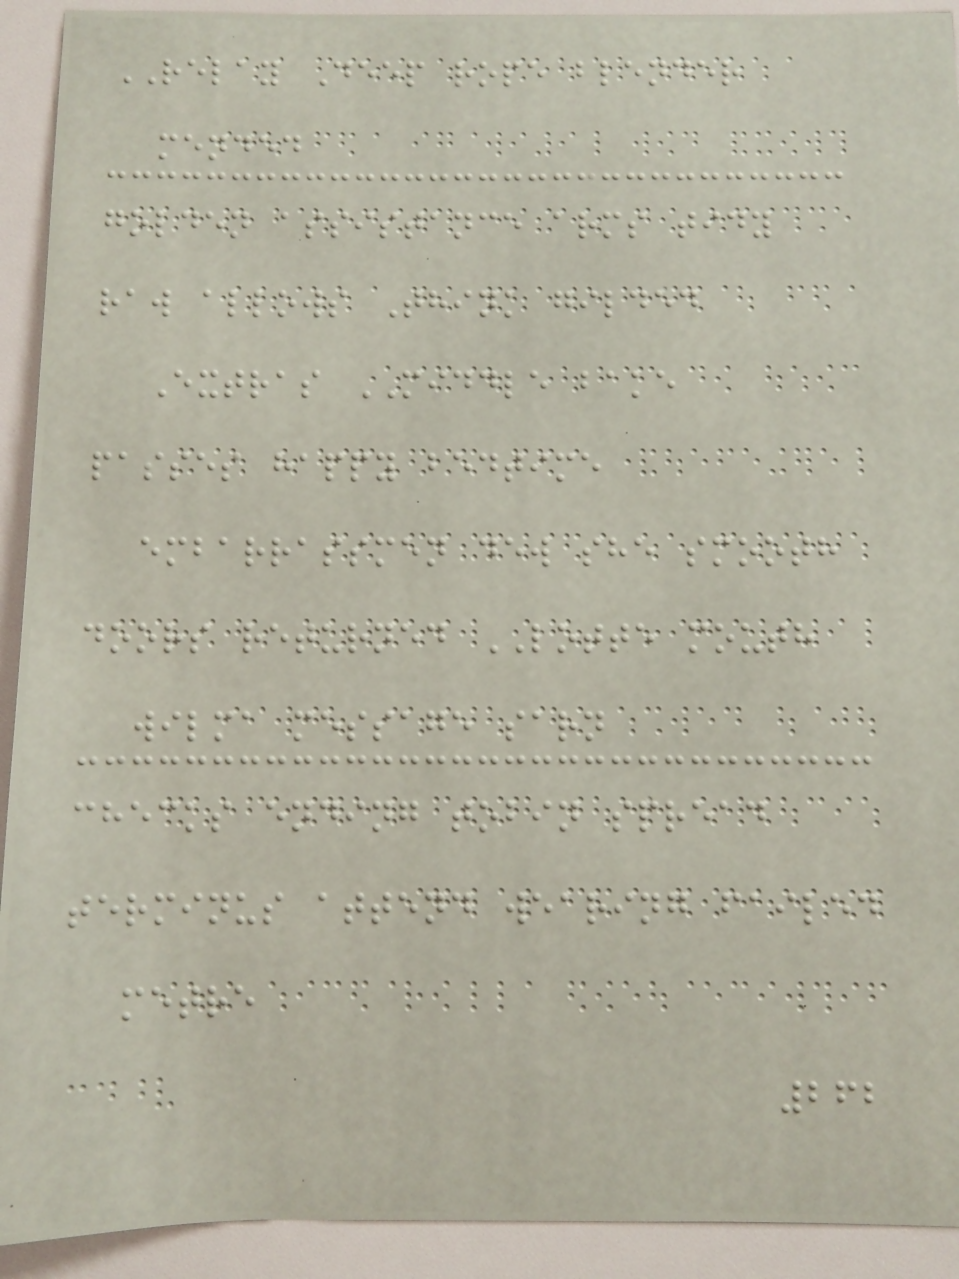RELAY Deep rope blender
mended
golden assistance arms tidy
raw allows Think gilded
Extras MIDDLE bake
passes happy bedtime
embarrassmen dew she smooth
doors returned LOTTE mouth
wilma message sarn
checks ending tobin spread
terminus attend wearing failed
metre
262
